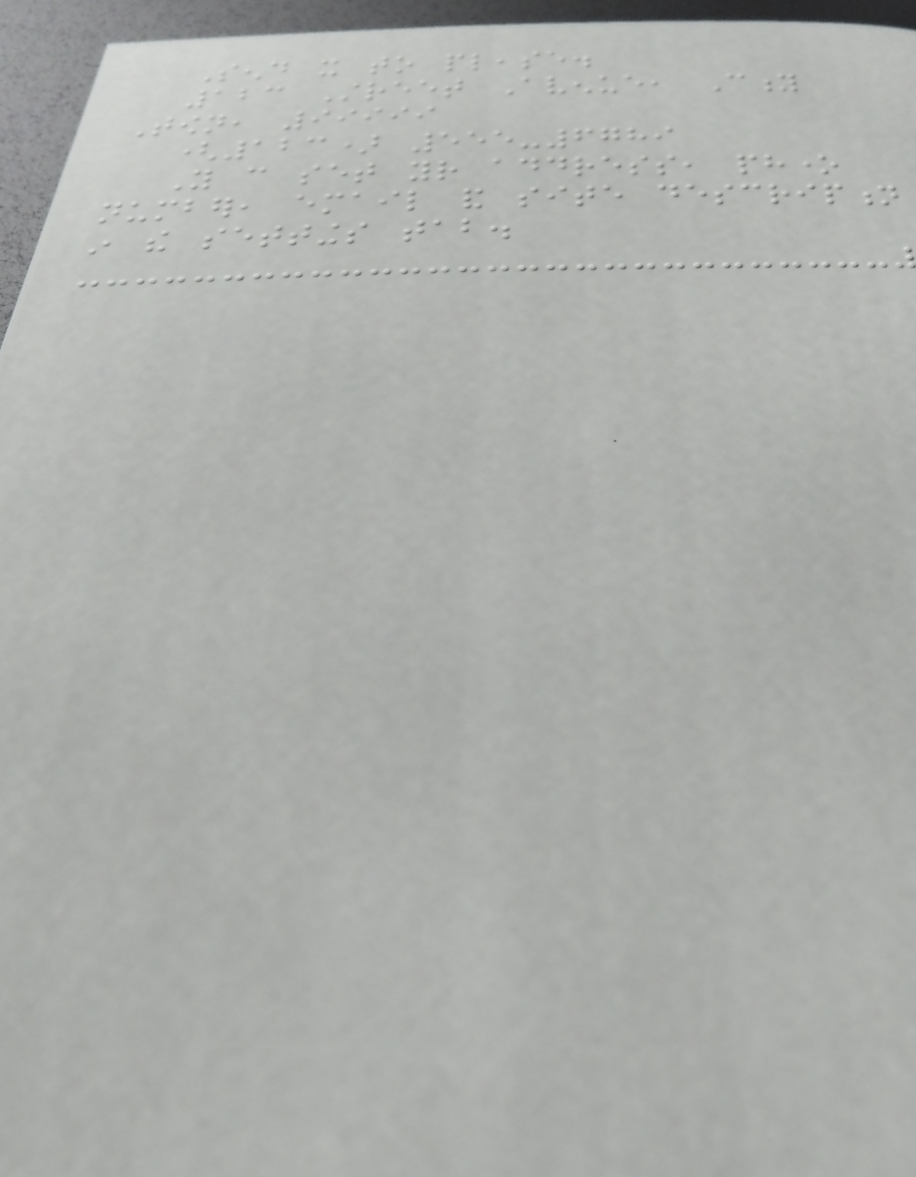Send it to please.
123 Street Avenue, City
Town, 99999
(123) 555-6789
You can set your address, phone
number, email and site description
in the settings tab.
